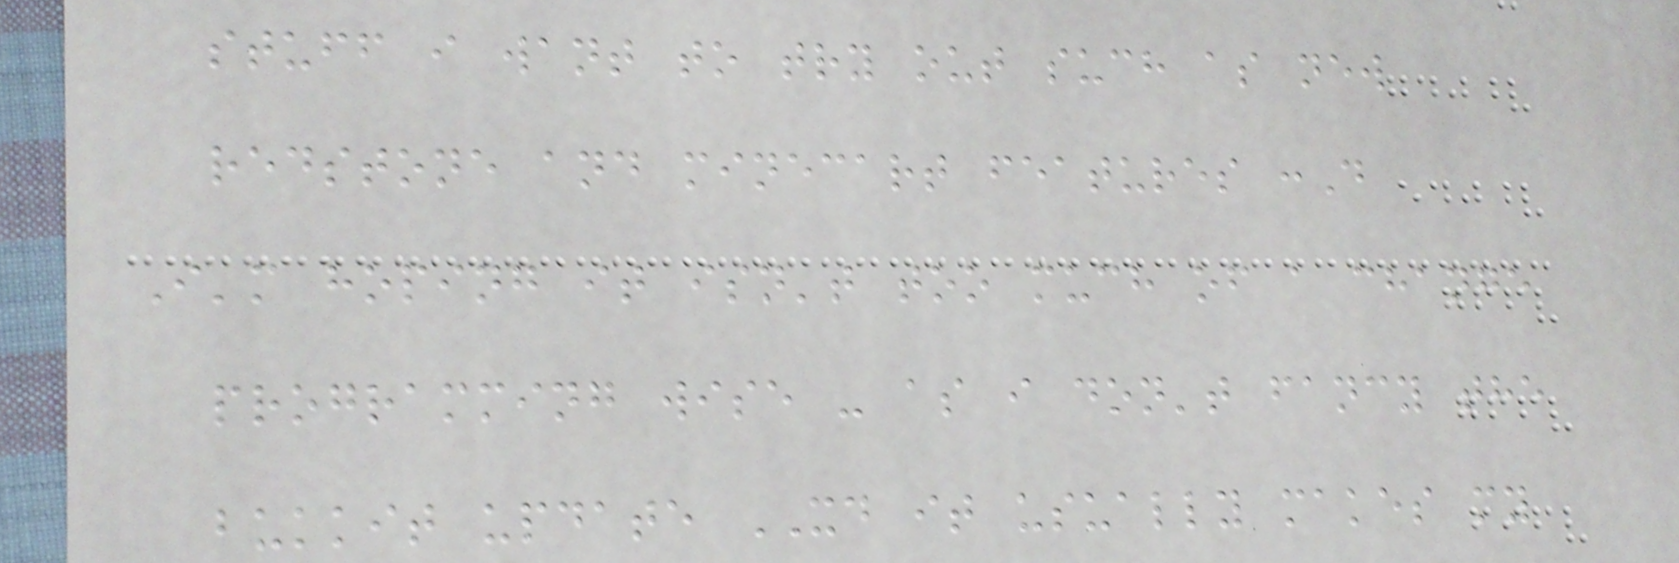stuff i want to try out such as new
redstone and minecart features :D
I'm hoping it isn't too much of a change
programming wise - as i don't fancy the
bukkit update XD it usually makes my
